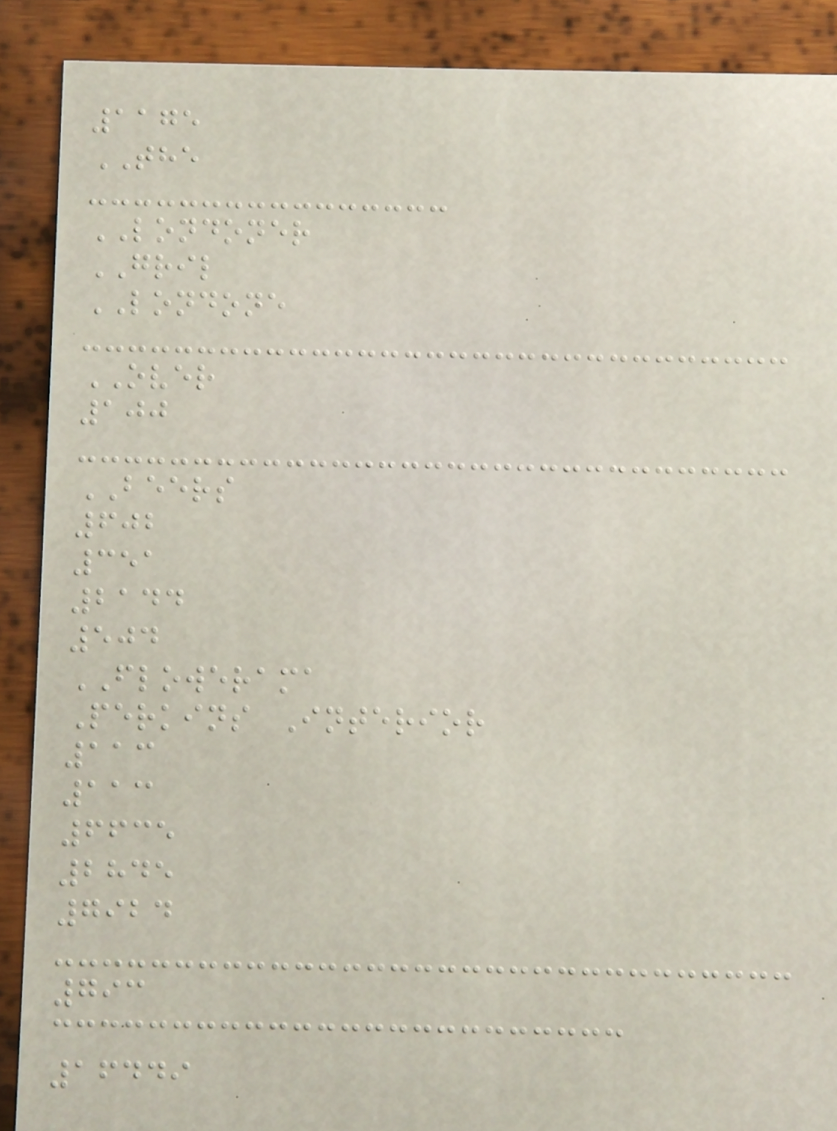1175
THE
LONDONER
GRIL
LONDONE
OVER
100
BEERS
602
351
2144
504
FLOWERAMA
Perkins Interior
113
113
6635
2845
7924
793
16449
